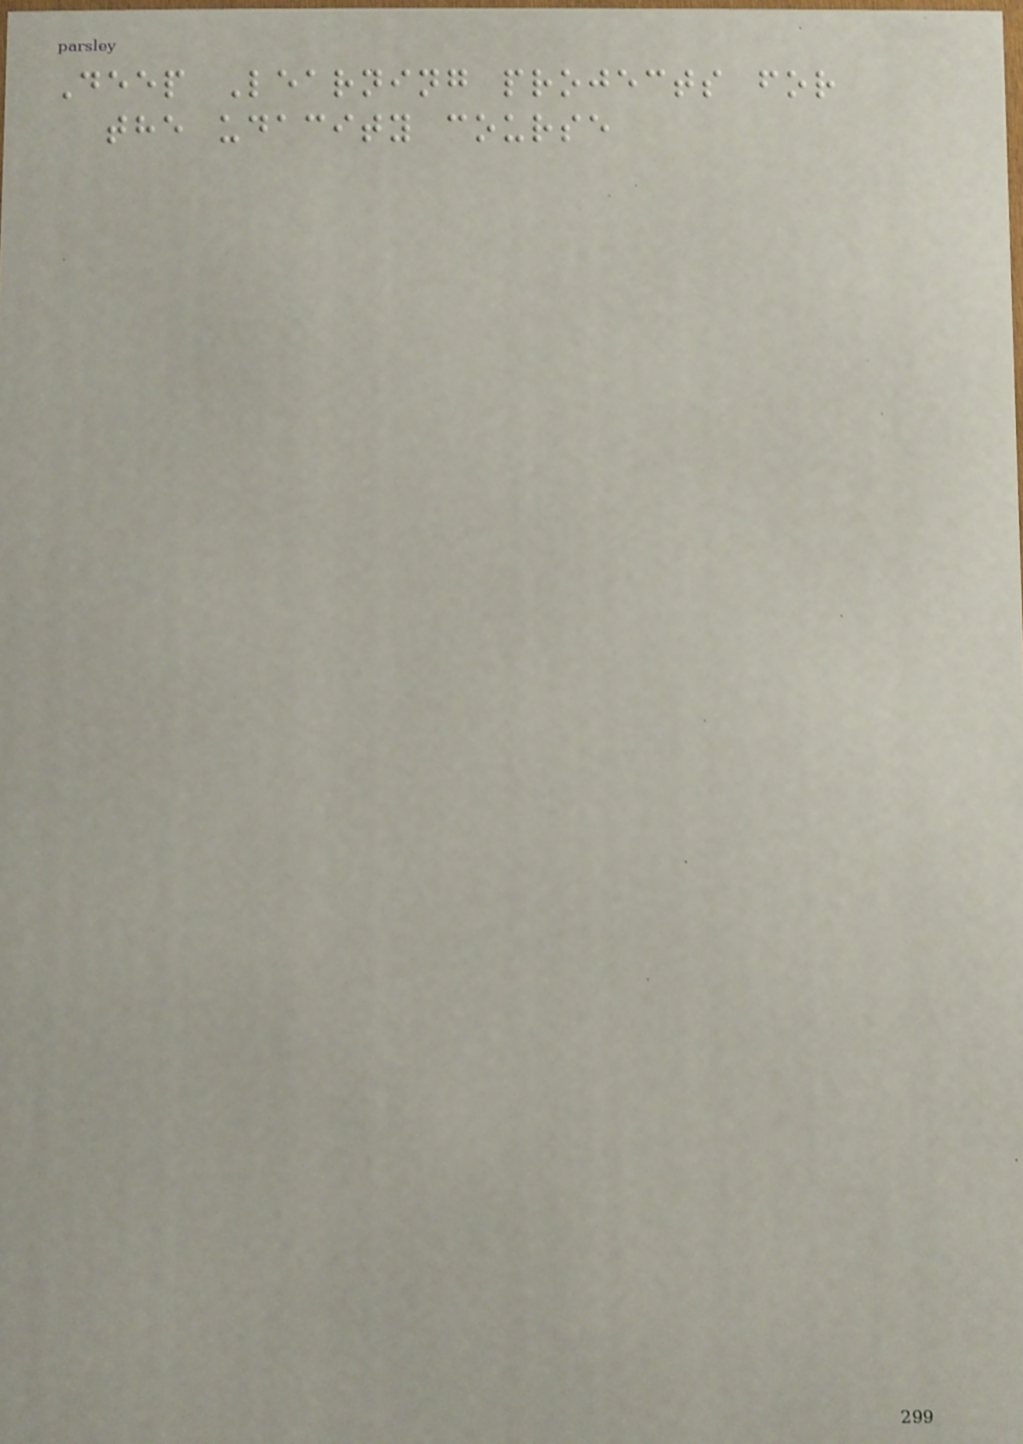Deep Learning projects for
the udacity course
